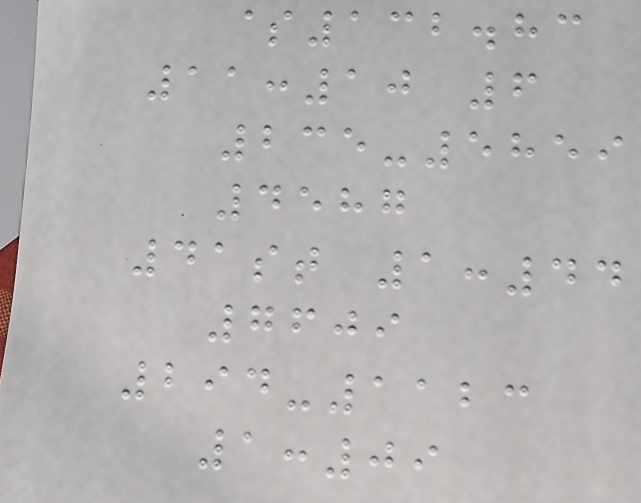$132.83
11:10 6
235-5859
4587
41st 1:44
7609
294-1123
1:09
